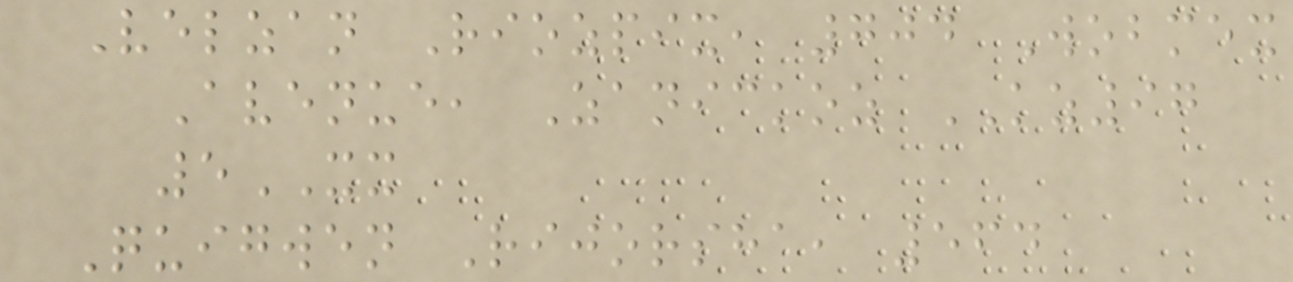Velzan Riozpix, 704 Wobmex
Avenue, Zanickoz KZ97
5XX
Quigwen Rijorsha, 564
